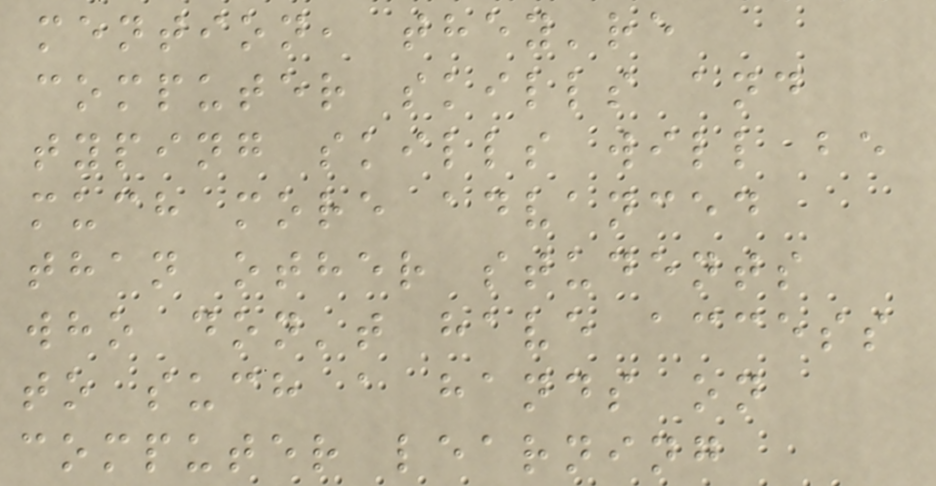mention, they're
computer skills and
typing skills will be
much more advanced
than other students
who don't have access
to such a hands on
computer learning
